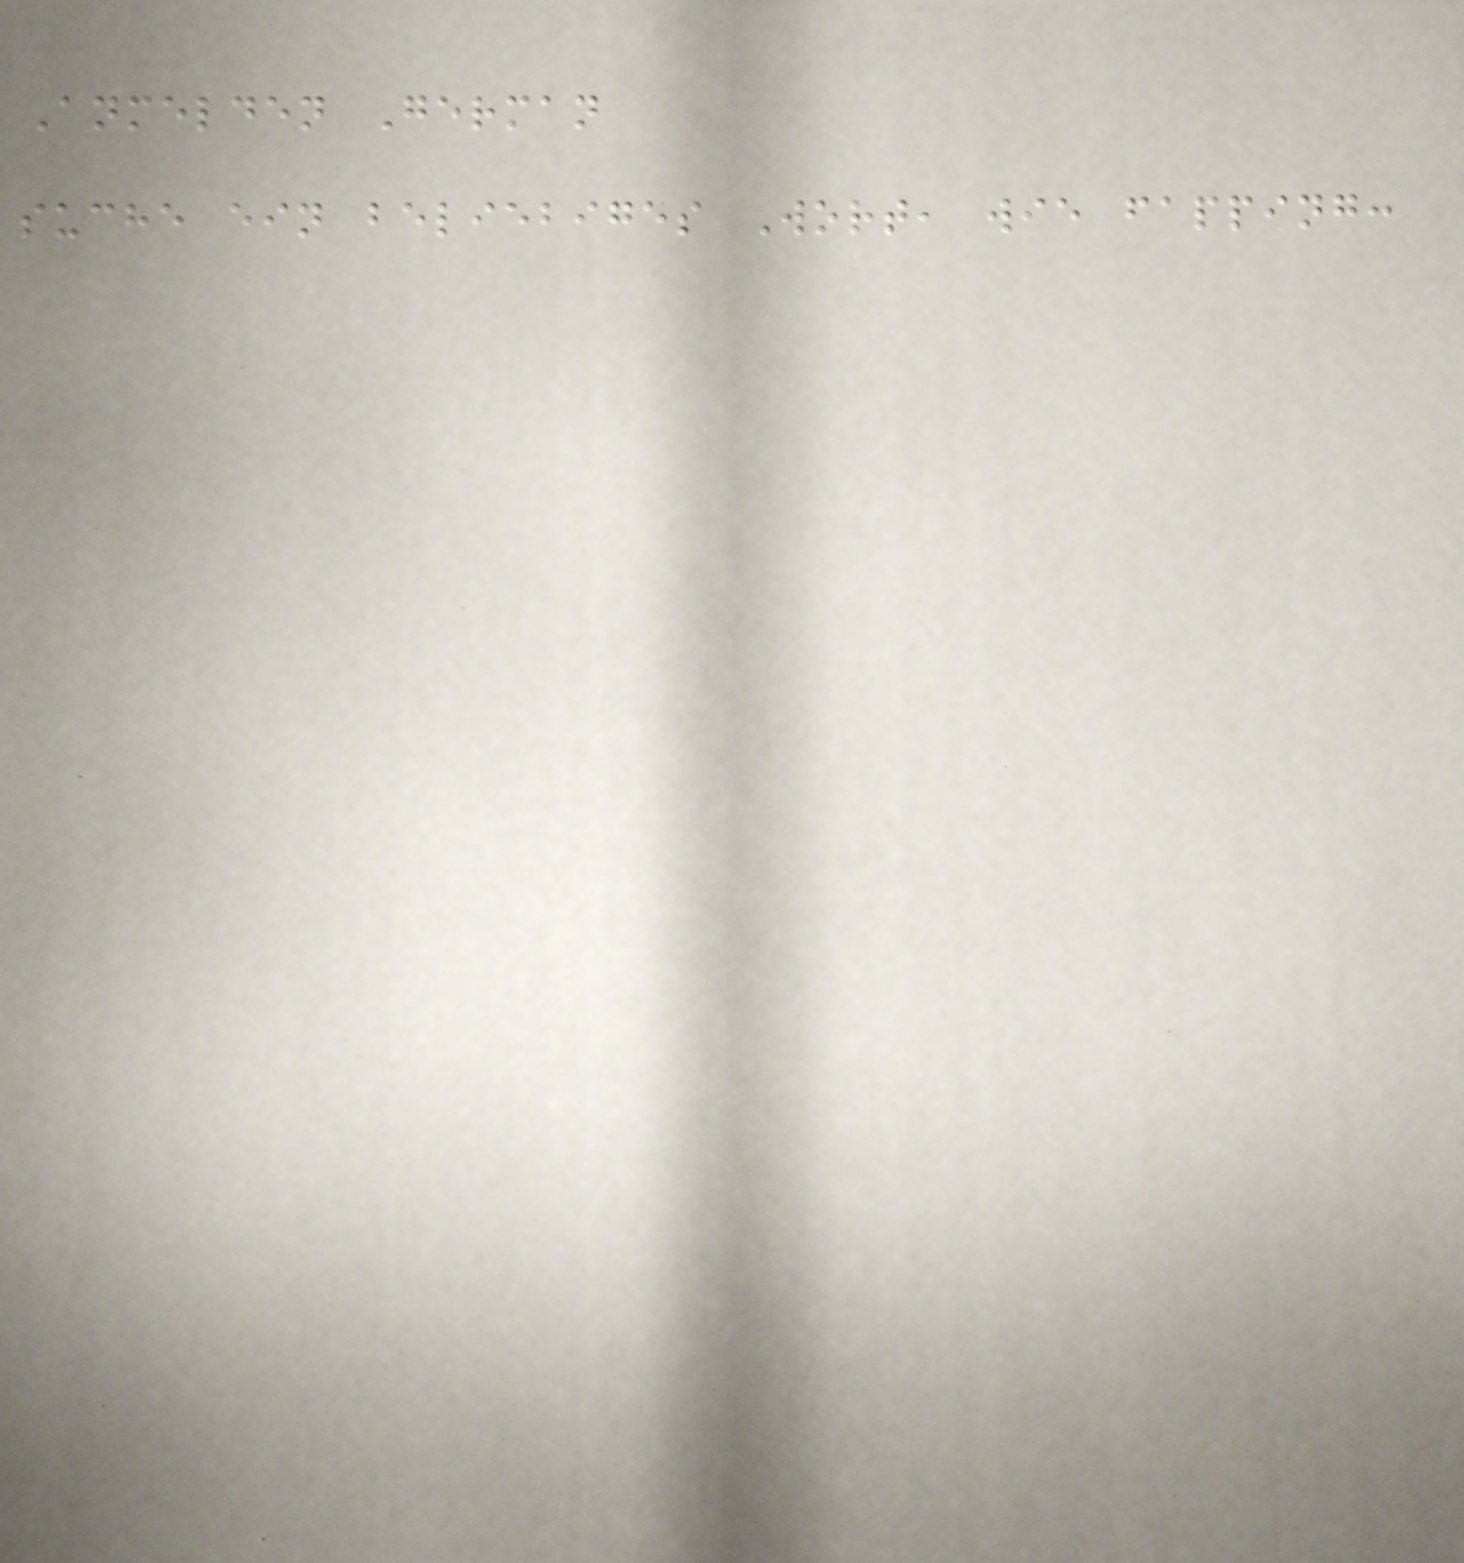Anmelden German
suche ein beliebiges Wort, wie fapping:
